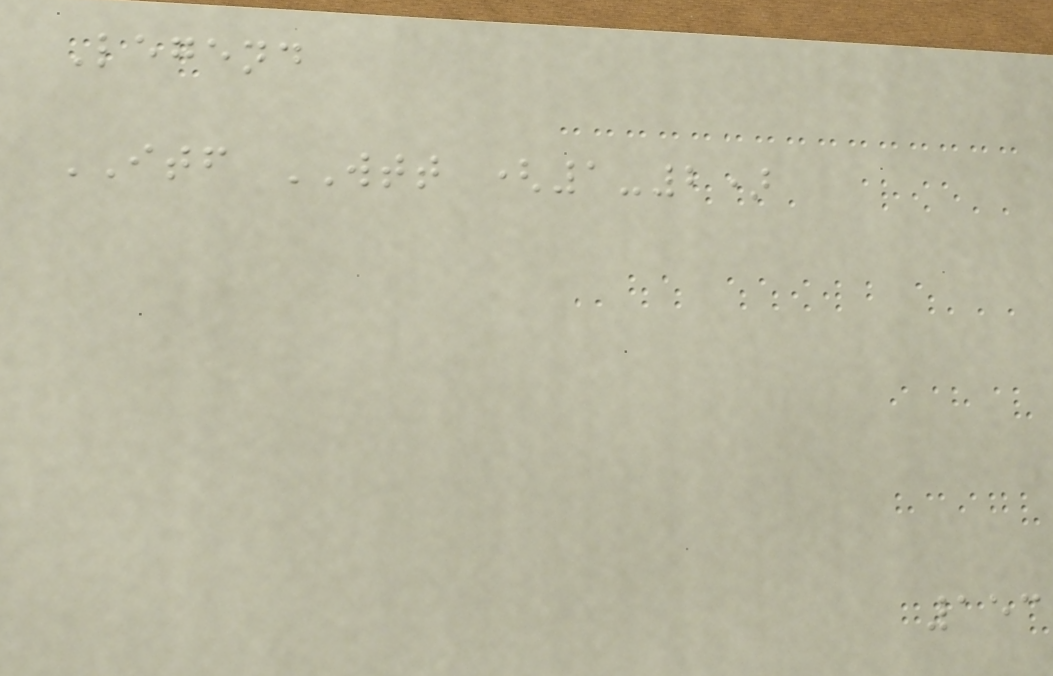Legend
ITF WTT (1-2)
153
